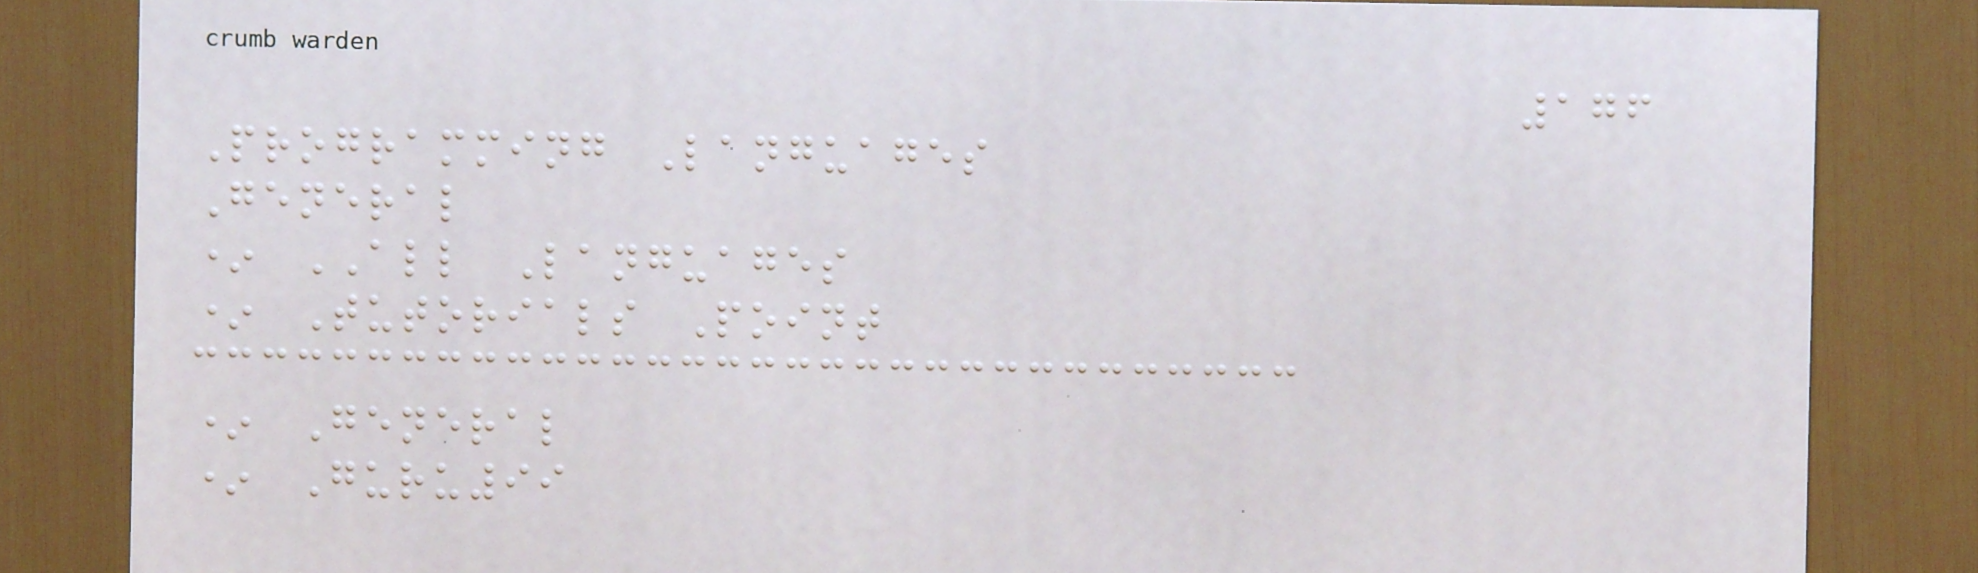176
Programming Languages
General
* ALL Languages
* Tutorials Point
* General
* Guru99
